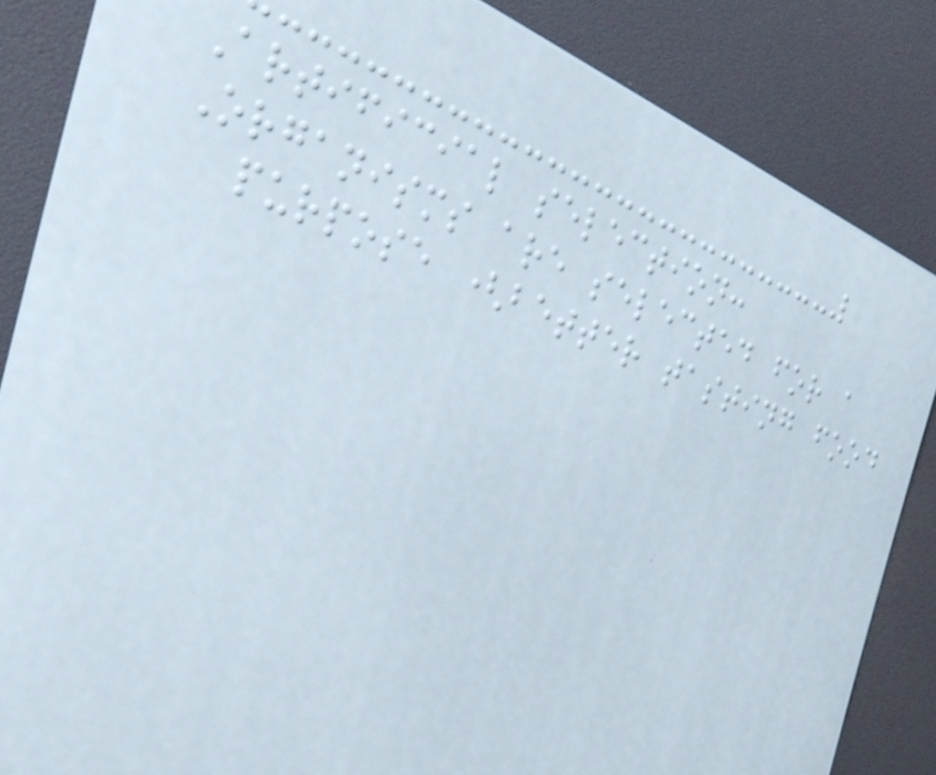Artificial selection:
Organisms are selected for a
purpose (better tasting food
